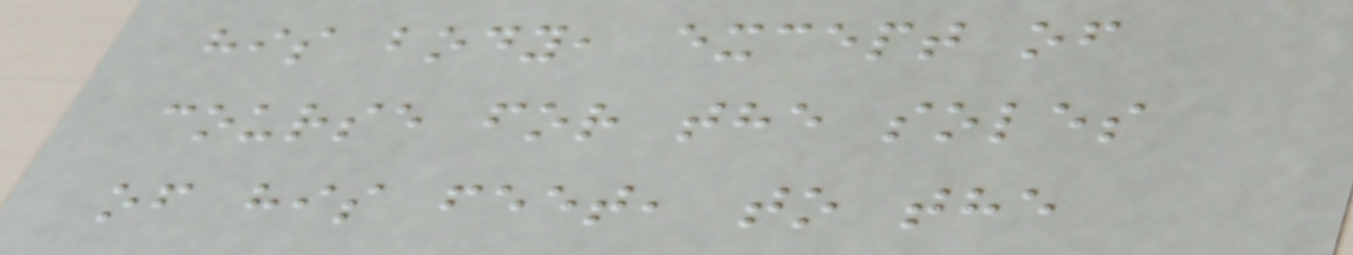his body, except of
course for the soles
of his feet, to the
